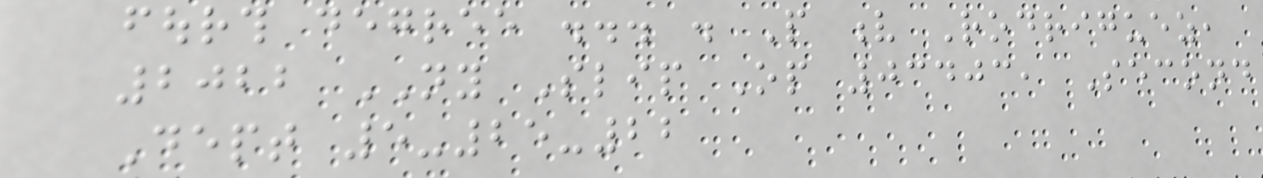fourth degree ... . People v Rodriguez,
2022 NY Slip Op 03403, Second
Dept 5-25-22
